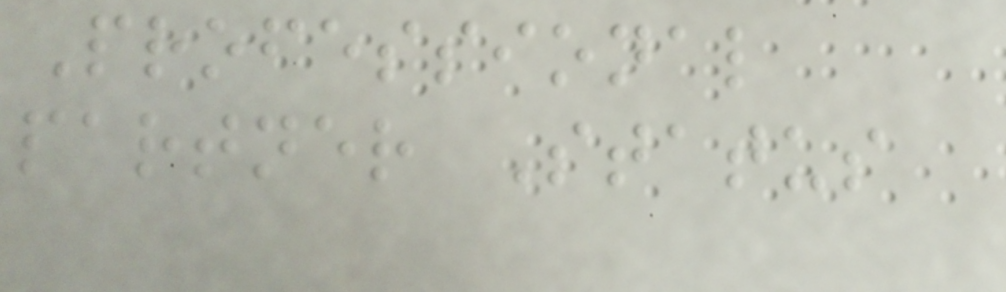Professional
partner Status
